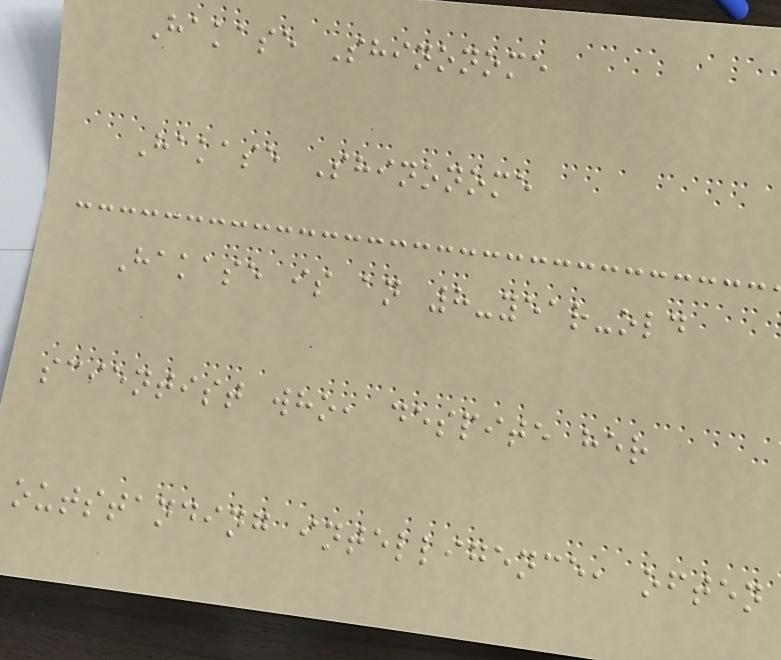Hakase Shinonome
Hakase Shinonome
Hakase is an 8-year-old
scientist who, despite her
outstanding intelligence, often
